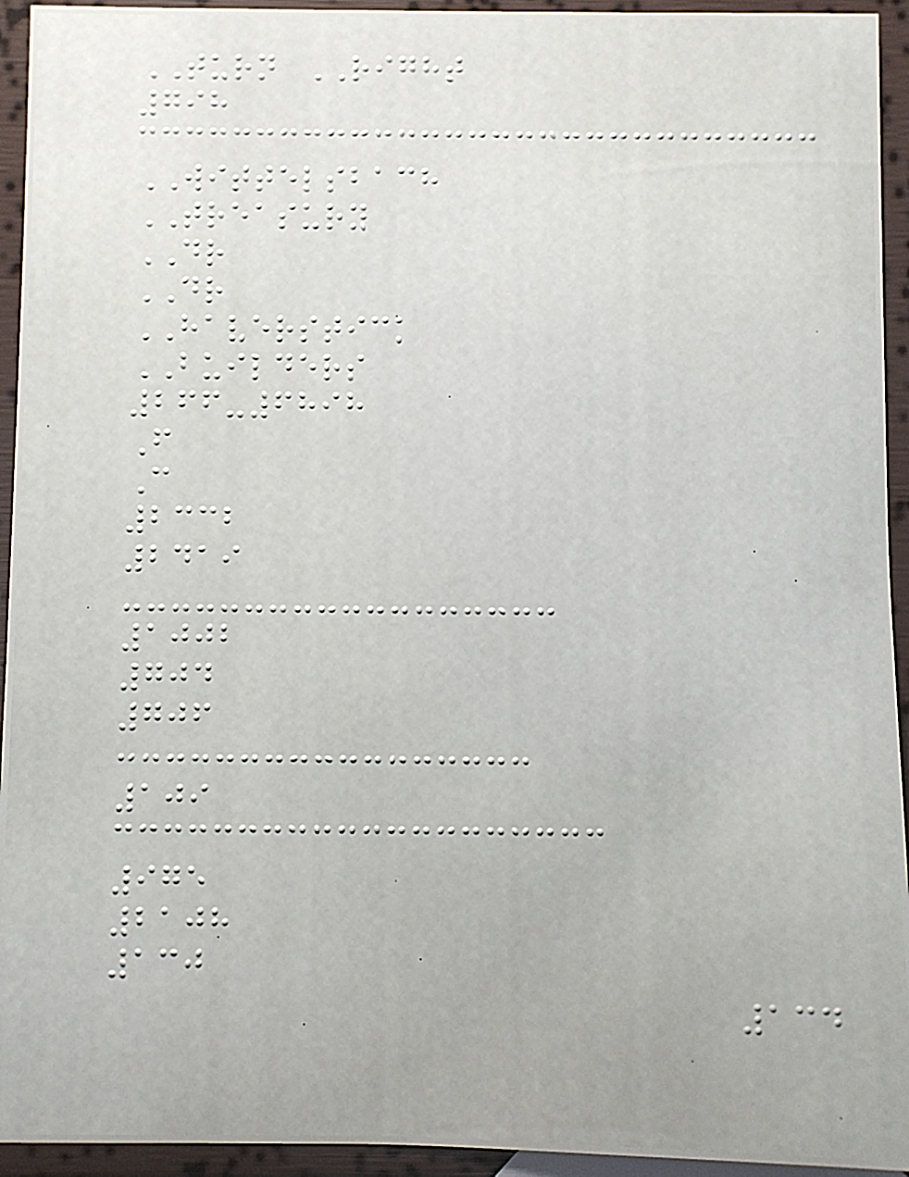TURN RIGHT
798
WITTELSBACH
TREASURY
DR
DR
HAVERSTICK
BUILDERS
266-6898
F
C
2332
2419
1002
704
706
109
975
2108
130
134
